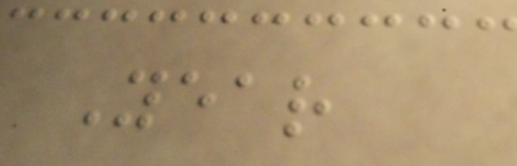Year
